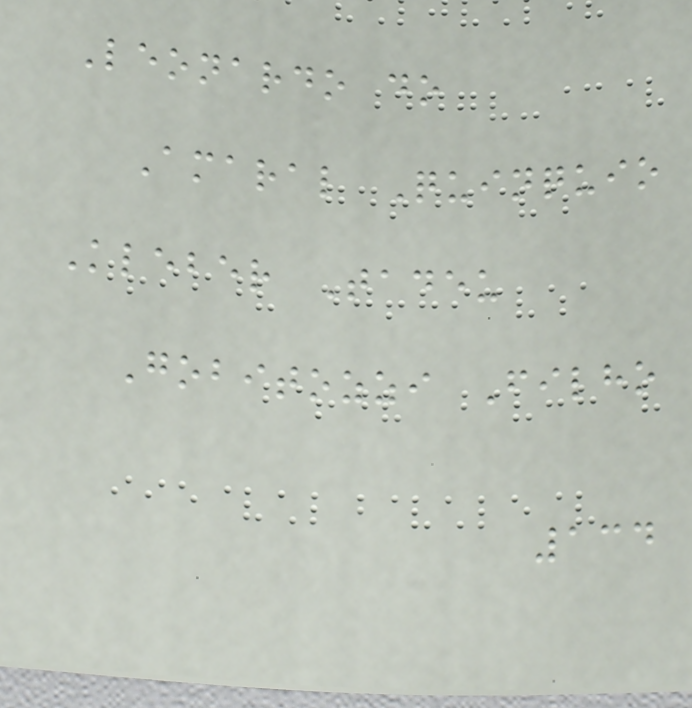Leonardo do
Amaral Quinquio
Kleber Tadeu
Gobitozzi Filho
134
